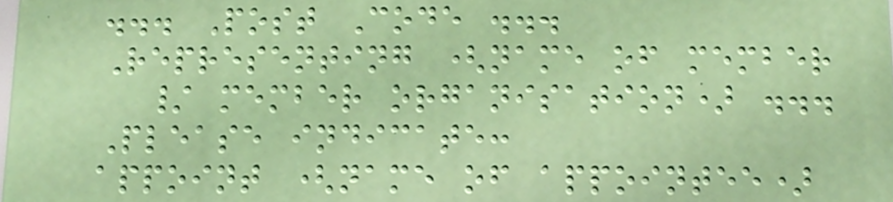... Post Code ...
Representing (name of member
/ member organisation) ...
Please indicate:
appoint (name of appointee)
